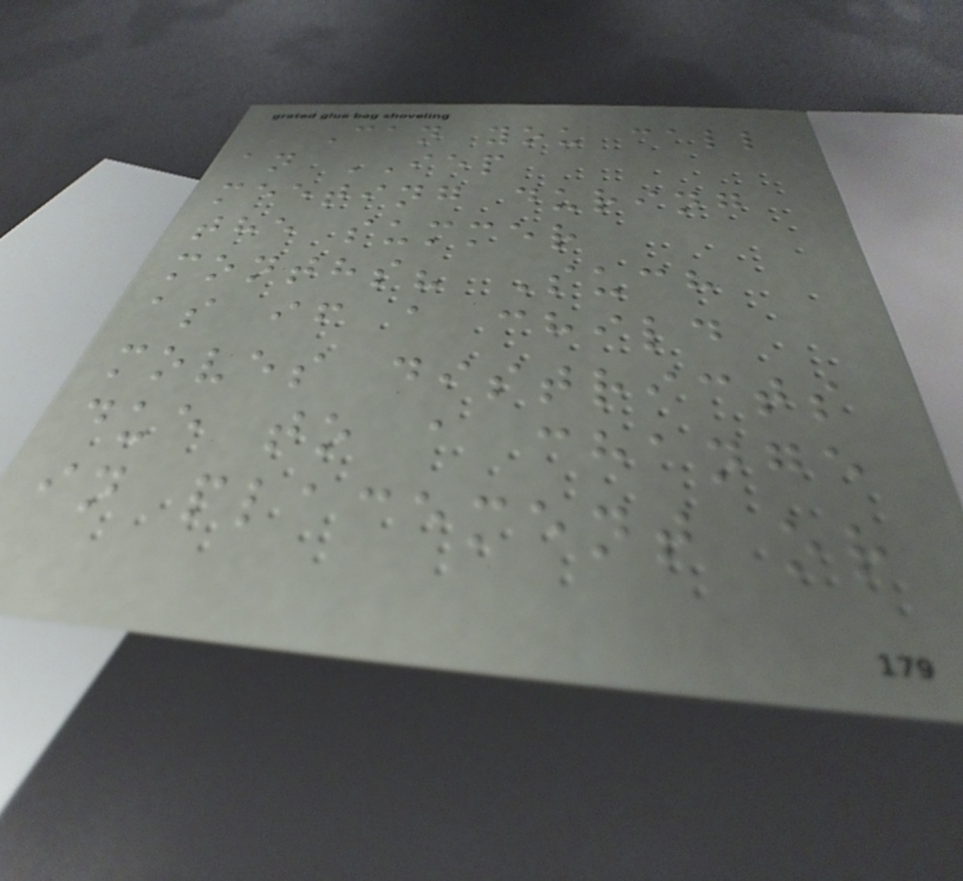Can you call
an IEP
meeting during
the summer
months? Such
as if a child
moves districts
due to a change
in placement or
